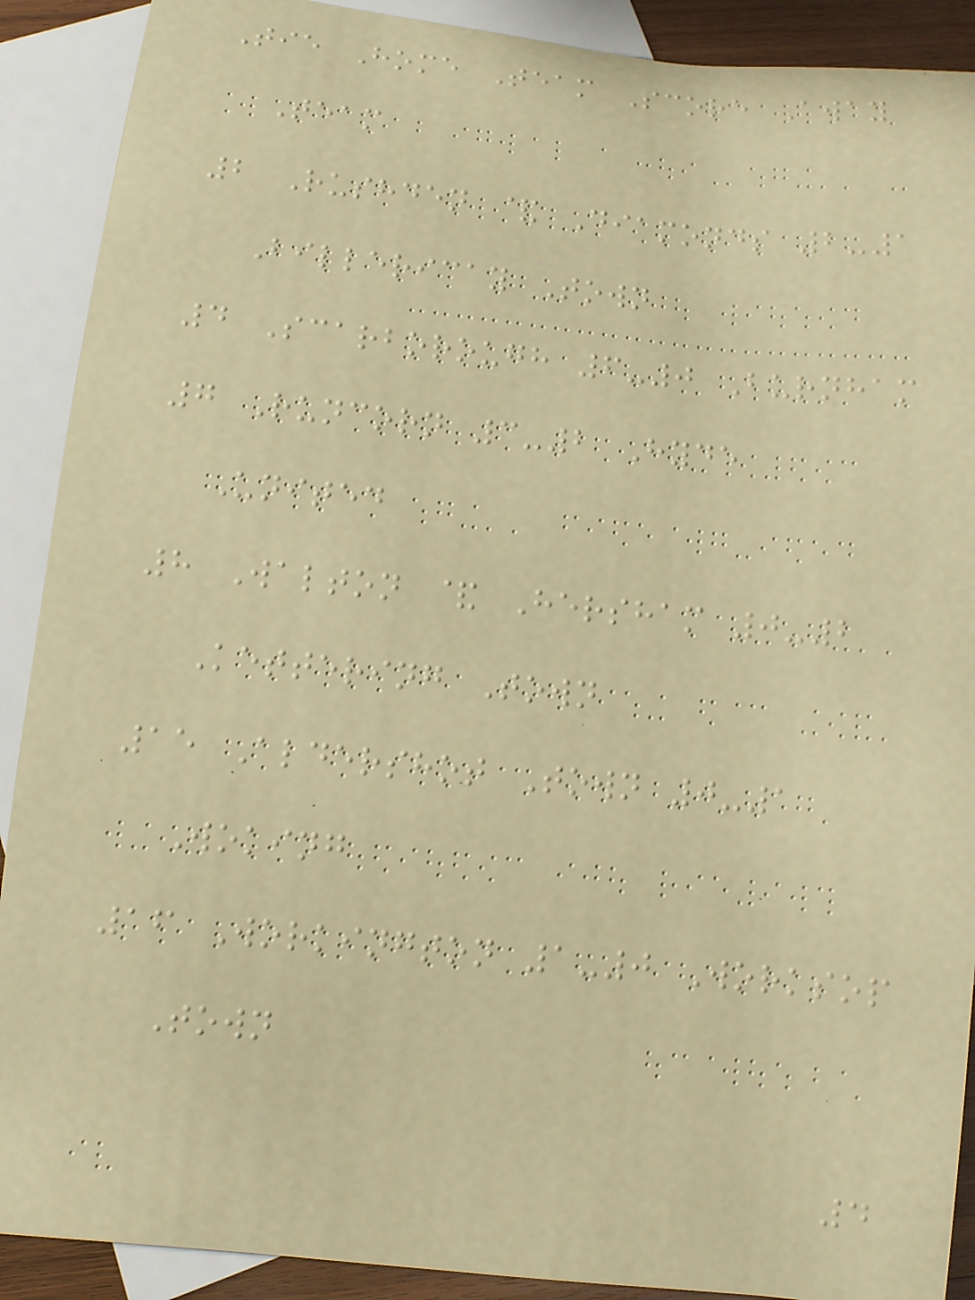Tie Home Team Score Away
Team
2 Rushden & Diamonds 2-1
Billericay Town
4 Scarborough 6-0 Burnham
7 Runcorn 3-2 Hyde
United
8 Walton & Hersham 0-2
Kettering Town
15 Aldershot Town 0-1
Woking
16 Workington 1-0 Worksop
Town
4
